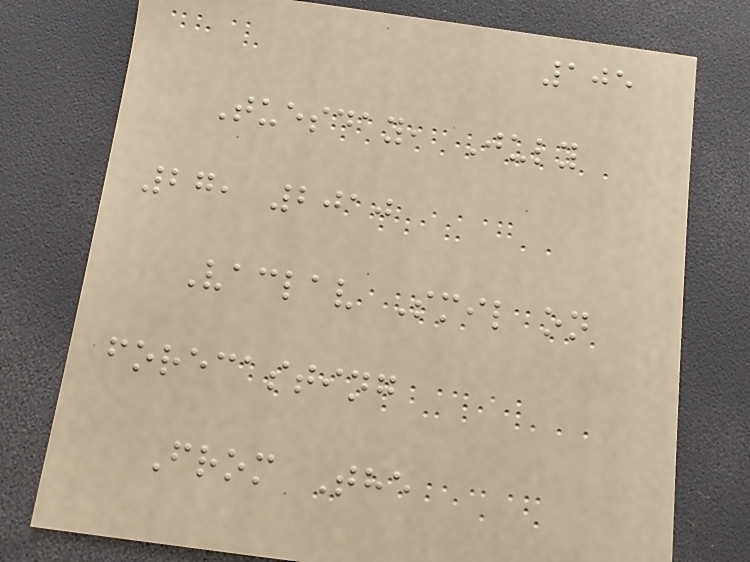105
Tuesday, July
27, 2010
Vaclav Smil on
forecasting
From The
